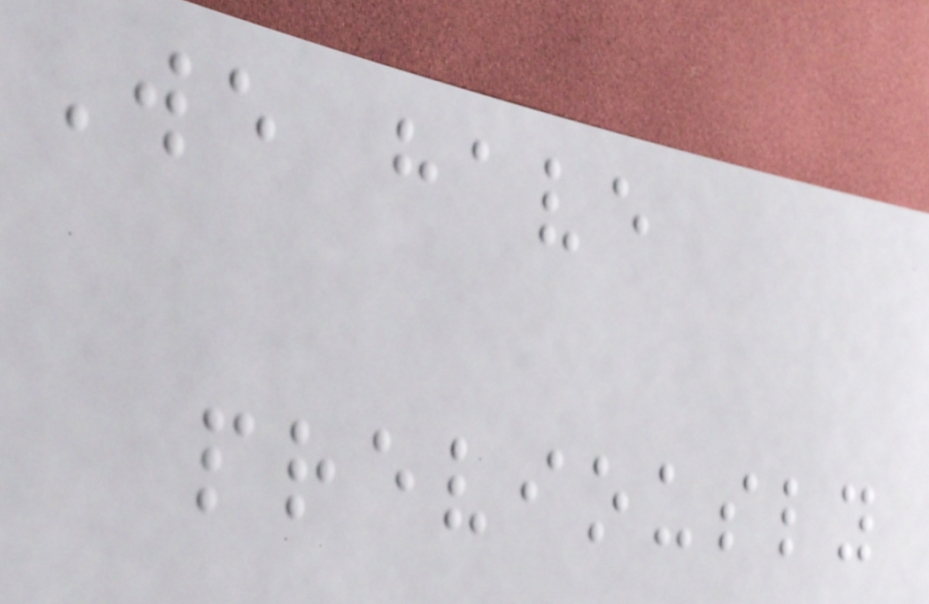We have
previously
